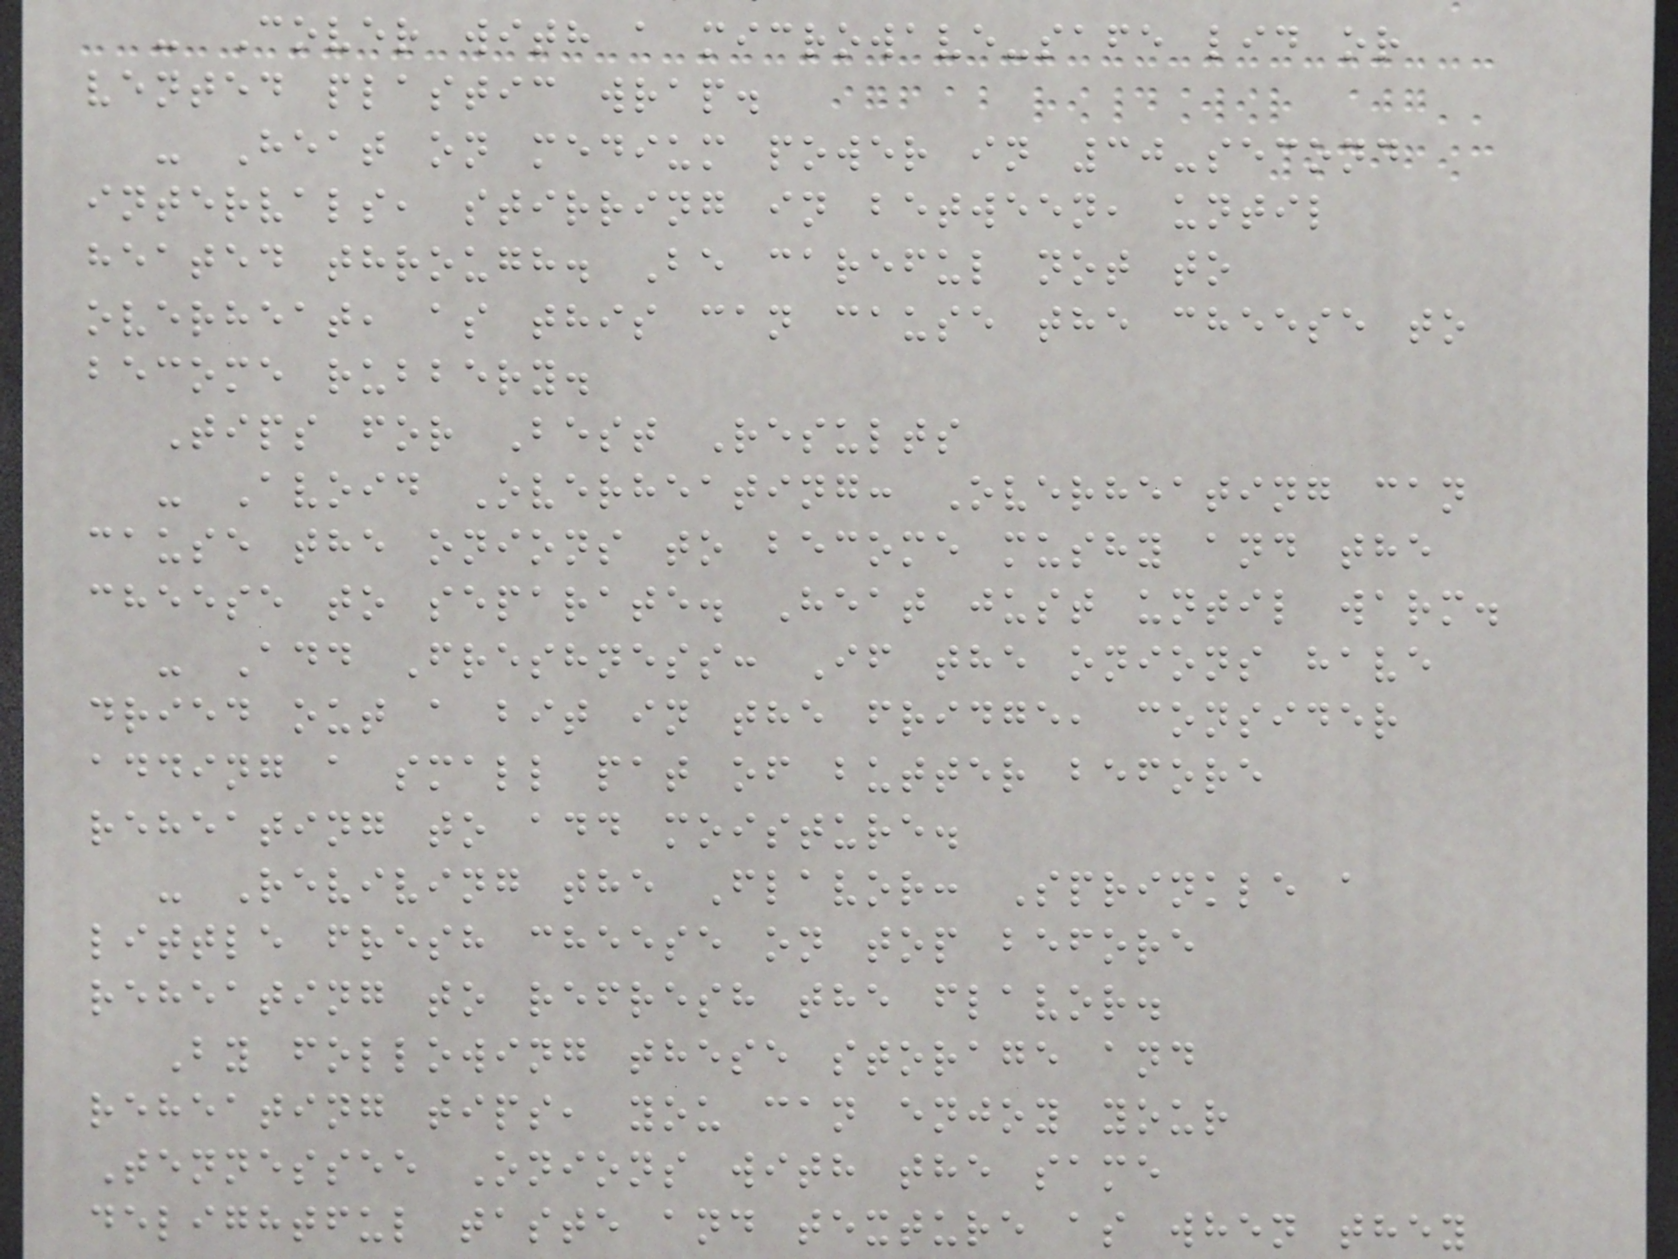- Cover with a microwave-safe lid or
vented plastic wrap.
- Heat on medium power in 30-second
intervals, stirring in between, until
heated through. Be careful not to
overheat, as this can cause the cheese to
become rubbery.
Tips for Best Results
- Avoid Overheating: Overheating can
cause the onions to become mushy and the
cheese to separate. Heat just until warm.
- Add Freshness: If the onions have
dried out a bit in the fridge, consider
adding a small pat of butter before
reheating to add moisture.
- Reviving the Flavor: Sprinkle a
little fresh cheese on top before
reheating to refresh the flavor.
By following these storage and
reheating tips, you can enjoy your
Tennessee Onions with the same
delightful taste and texture as when they
